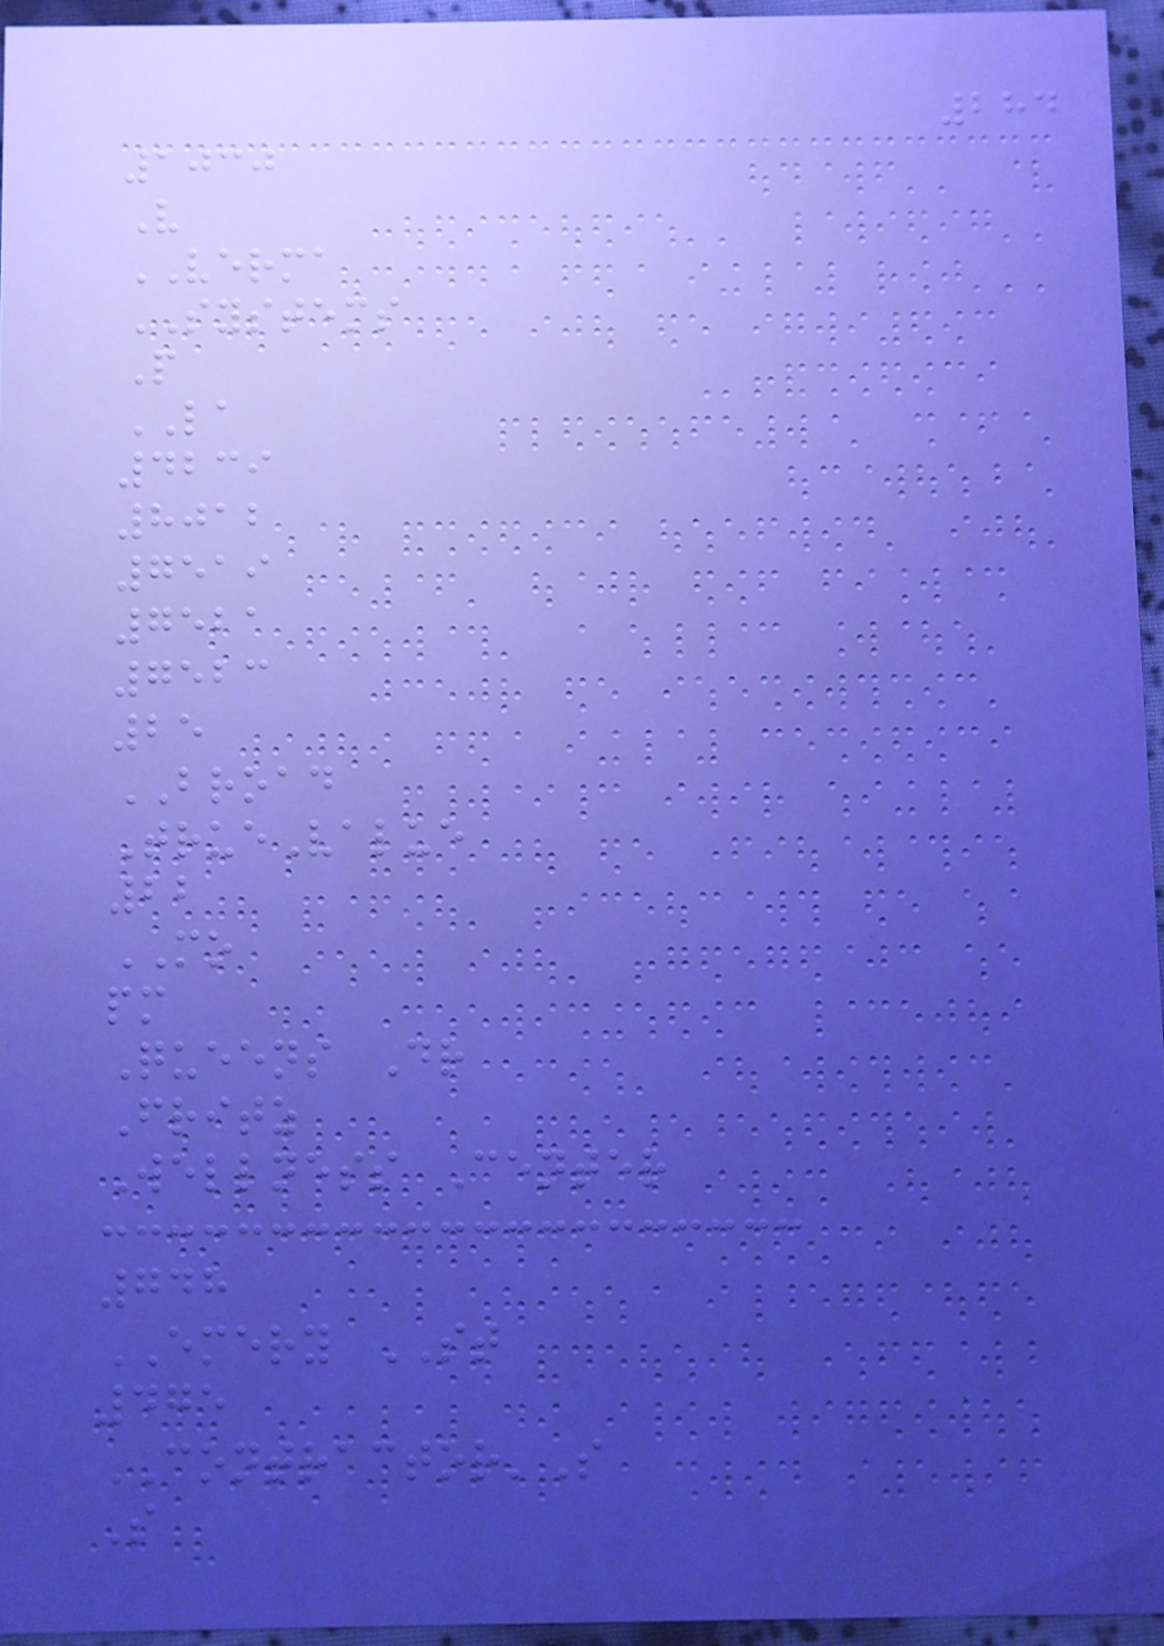284
1030
V
VERMA
SYSTEMS
P
LA
4239
8012
7519
7521
7523
25
BROAD
TrueValue
22
MO
pm
Queens Dr
Fritz
Wellness Center
748
EMERY ST
475
CONTRACTOR'S
S
